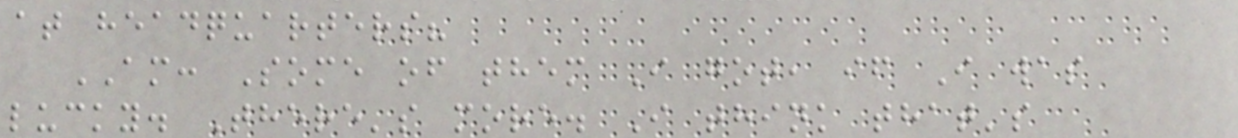at headquarters?
AM: Some of them I got, if I was
lucky. There's more. I think that's
